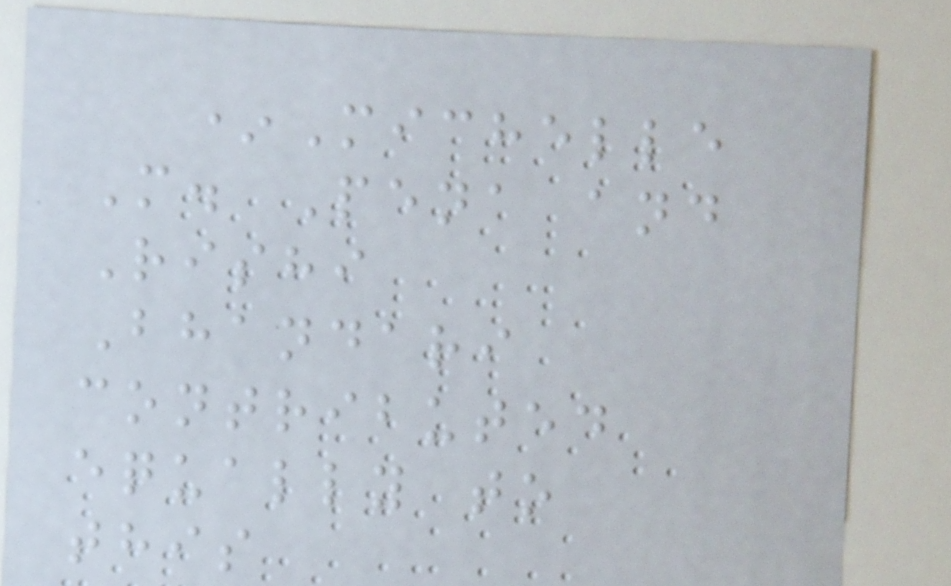*Michelle
M. Pena and
Rishi
Bhandari
contributed
equally to
this
